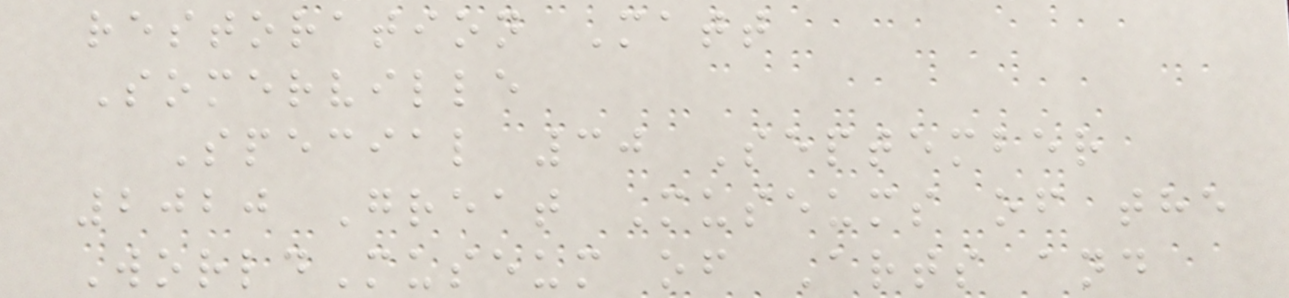restoration Matt
Somerville
Special 30 September
2020 Great Museums of the
WorldMuseum of Arts and
